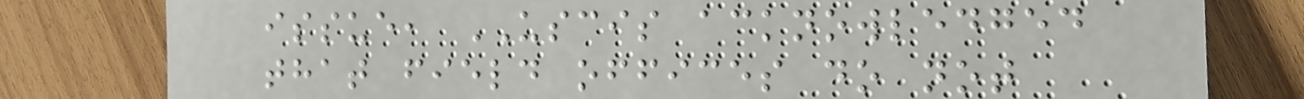issue, USCIS acknowledged
that field offices do not
